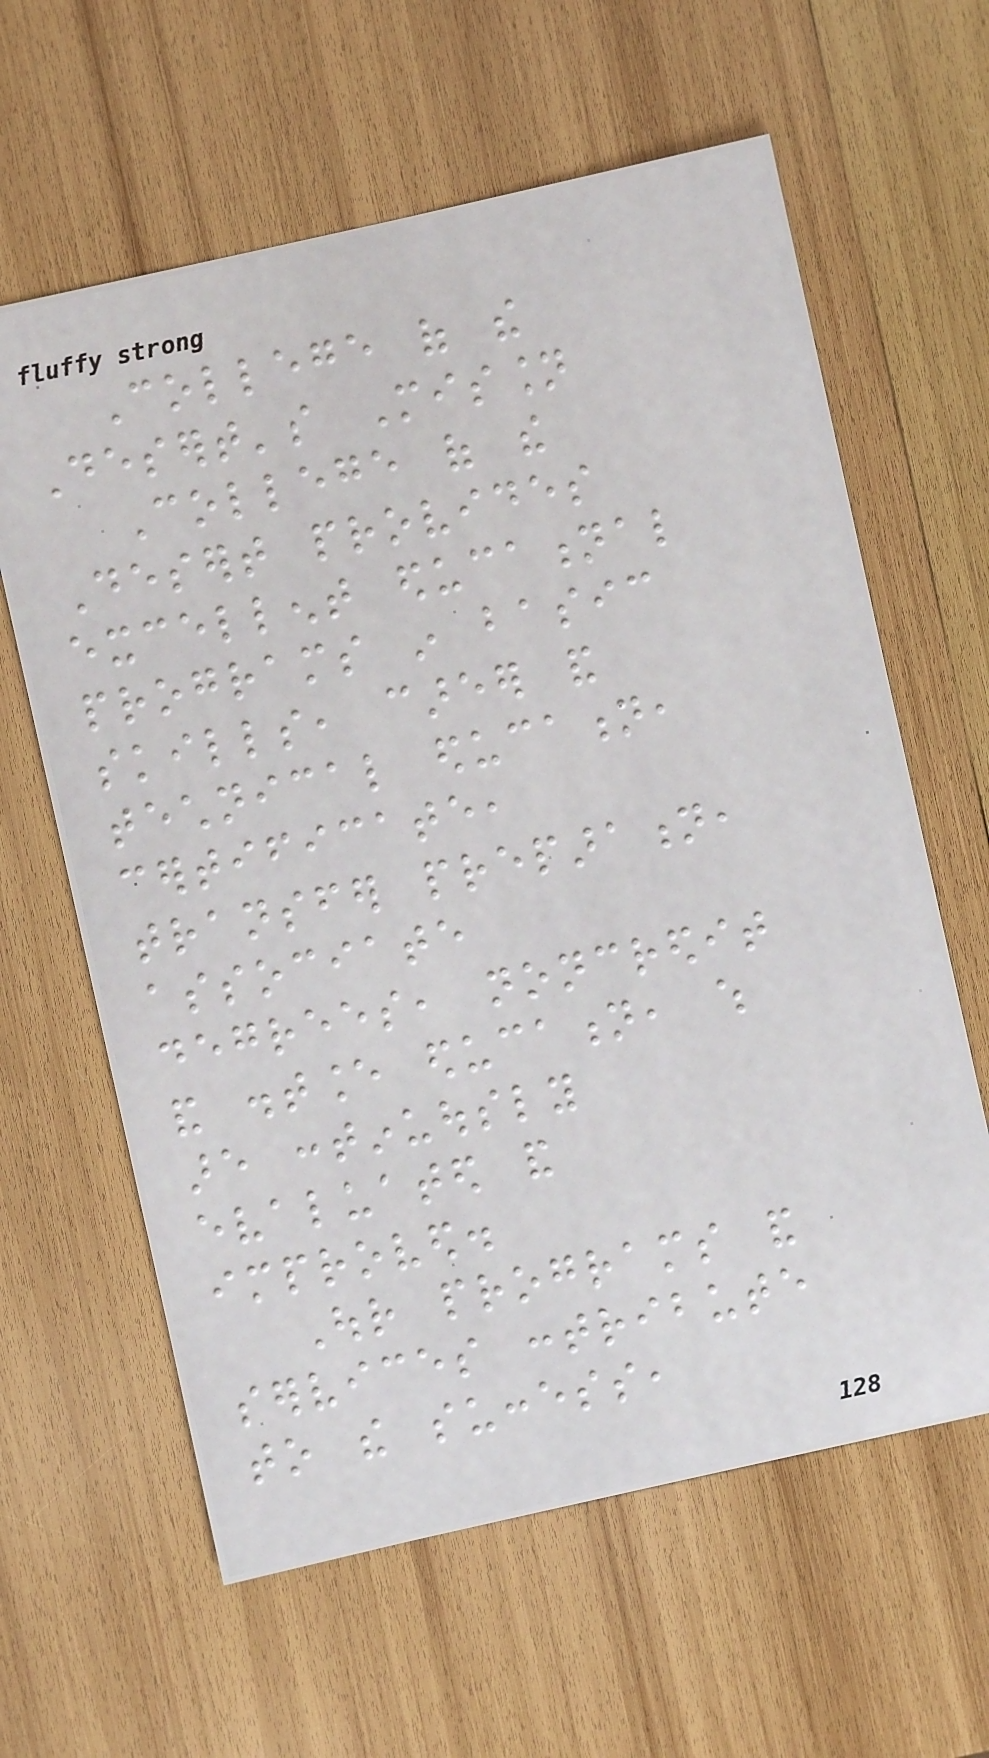College of the
Desert's Mission
College of the
Desert provides
excellent educational
programs in basic
skills, career and
technical education,
certificate,
transfer preparation,
associate
degrees, noncredit
and distance education, which
are continuously
evaluated and
improved.
Our programs and
services contribute
to the success,
